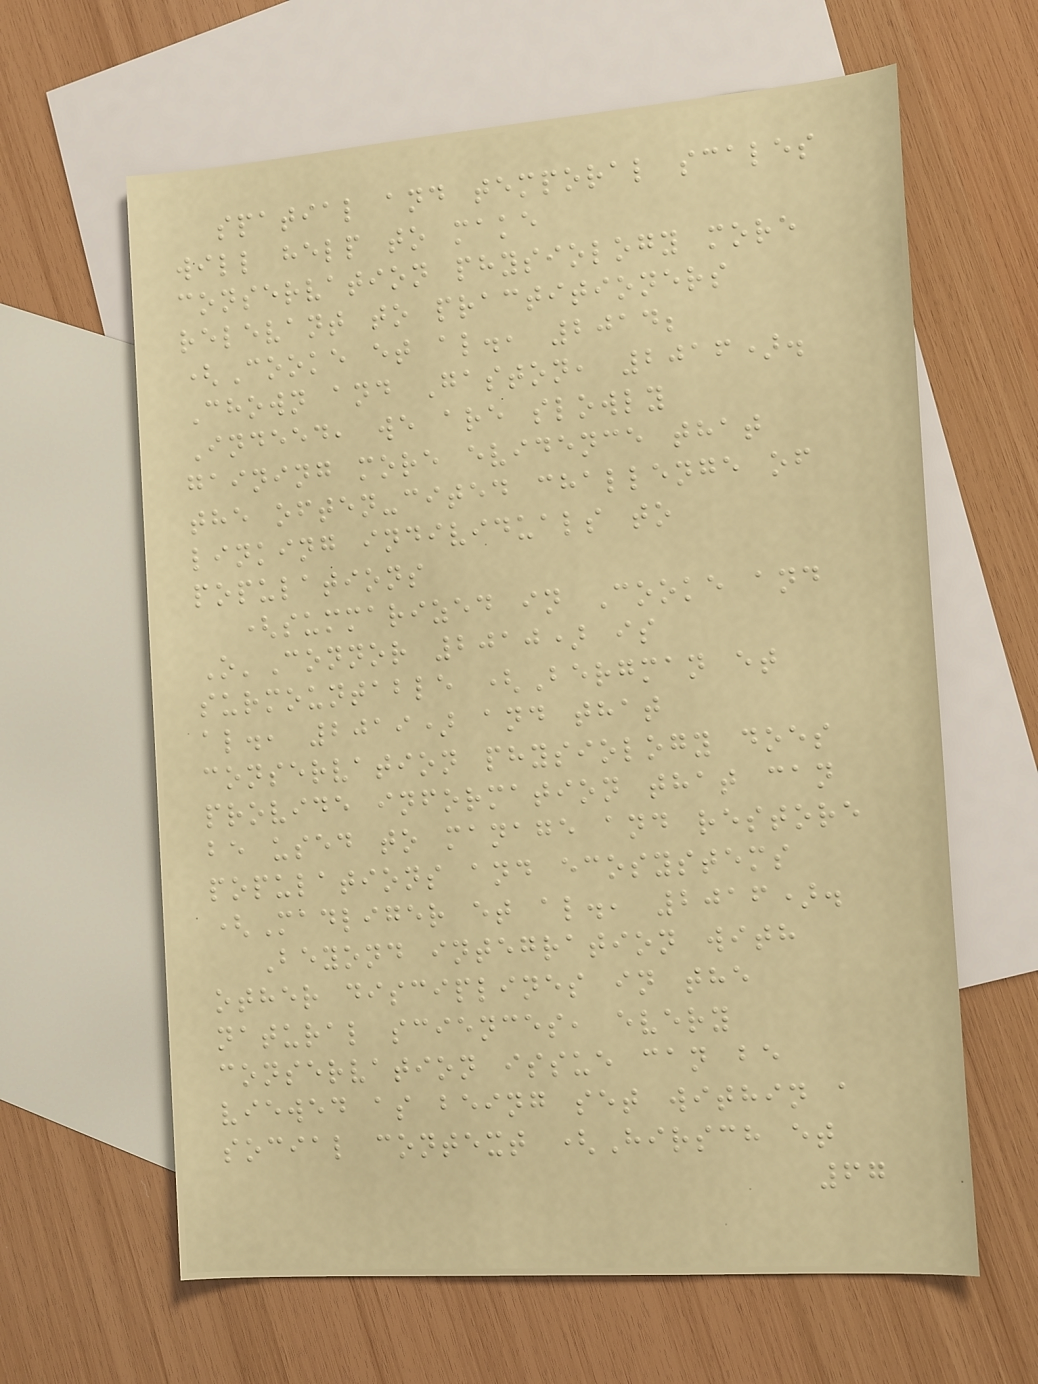spatial and temporal scales
will help to make
conservation physiology more
relevant to practitioners
(Cooke et al., 2014;
Chown and Gaston, 2016).
Indeed, we are slowly
gaining more evidence that
the often-cited challenge of
linking individuals to
populations
(summarized in Cooke and
O'Connor 2010) is
surmountable (Bergman et
al., 2019) and that
conservation physiology does
provide information that can
be used to manage and restore
populations and ecosystems
(Madliger et al., 2016).
Beyond integration with
other disciplines in the
natural sciences, every
conservation issue can be
viewed as being set within a
social context (Hirsch et
67
